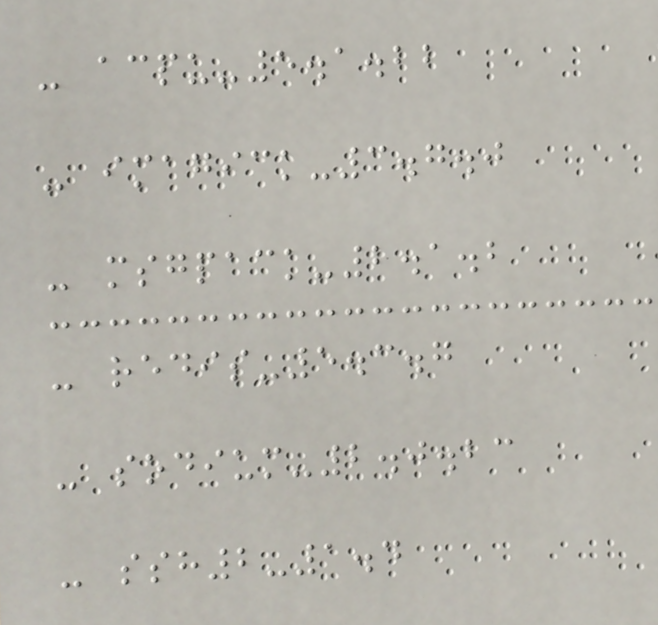- acpu-5.1.22
- imagick-3.7.0
- msgpack-2.1.2
- redis-5.3.7
- sodium-2.0.23
- ssh2-1.4
